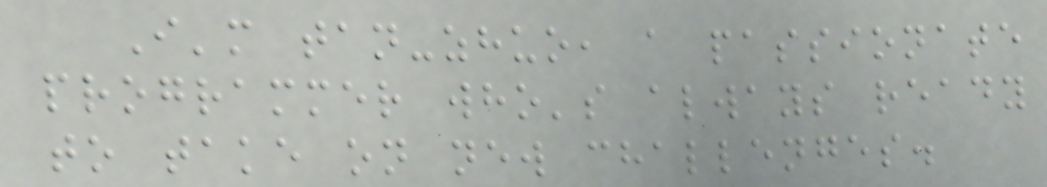I'm tan-zhuo, a passionate
programmer who's always ready
to take on new challenges.
